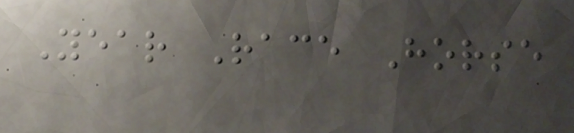Year Race Horse
